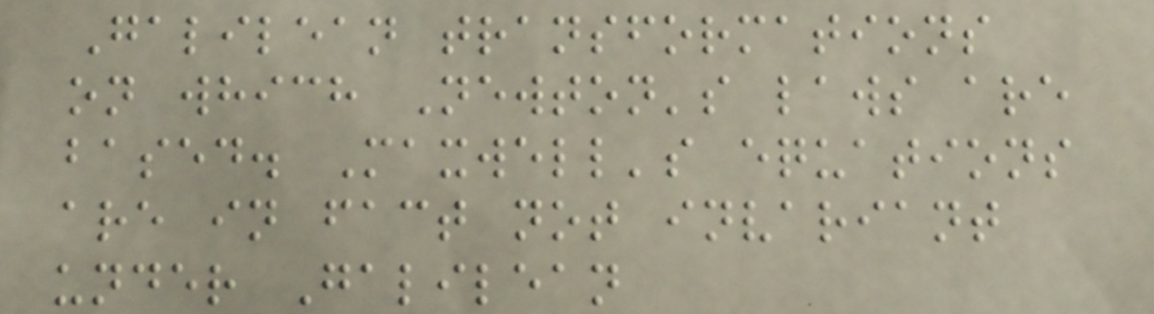Galilean transformations
on which Newton's laws are
based. Maxwell's equations
are in fact not invariant
under Galilean
